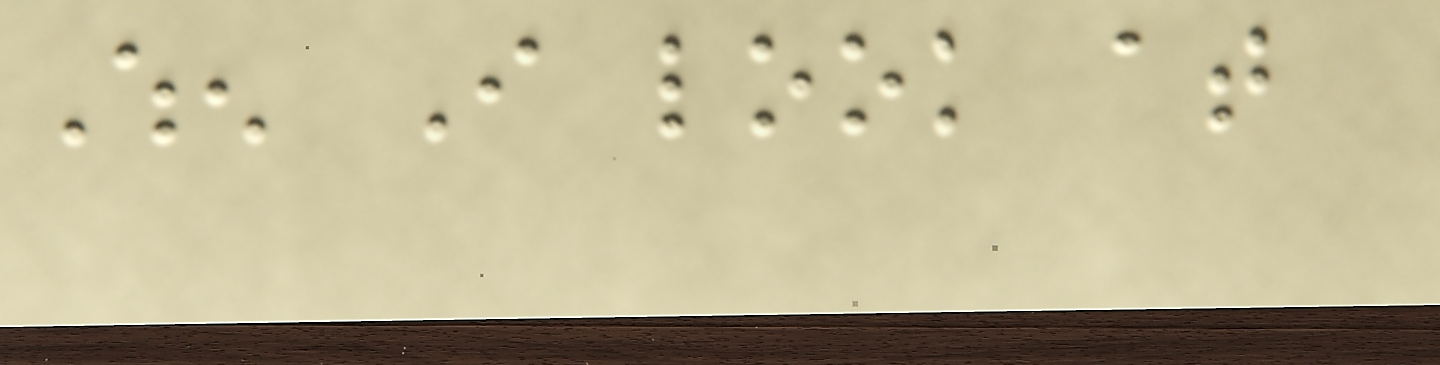When I look at
